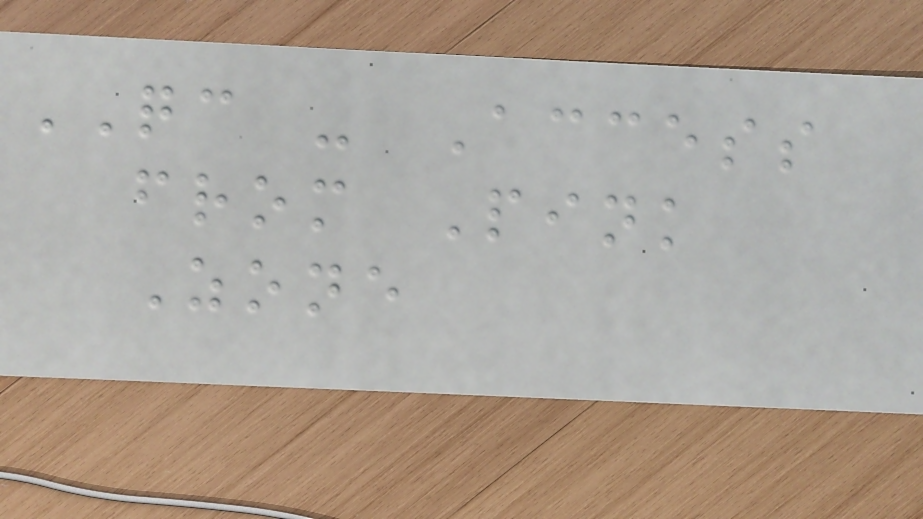QC - Access
from Pink
Zone
